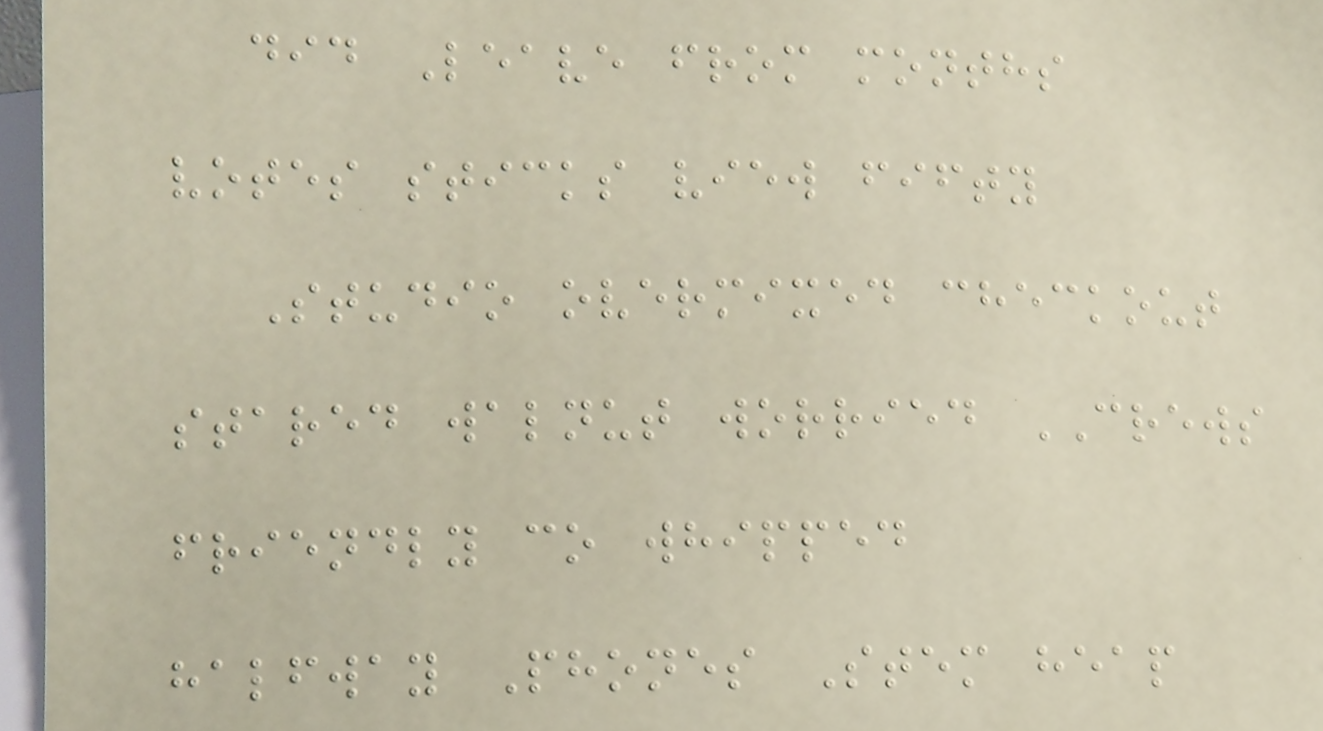did Leave from months
votes sticks view fifty
Studio overmixed checkout
stared walnut worried CREWS
friendly co whipped
halfway Phones Stem heap
